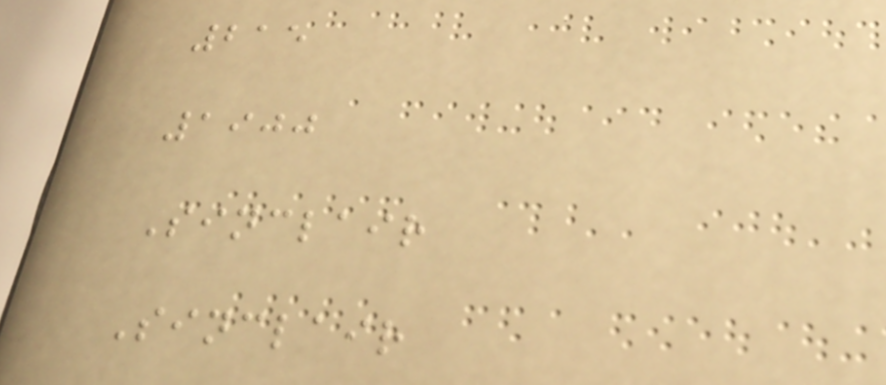215
1900
Sinclair
Sinclair
